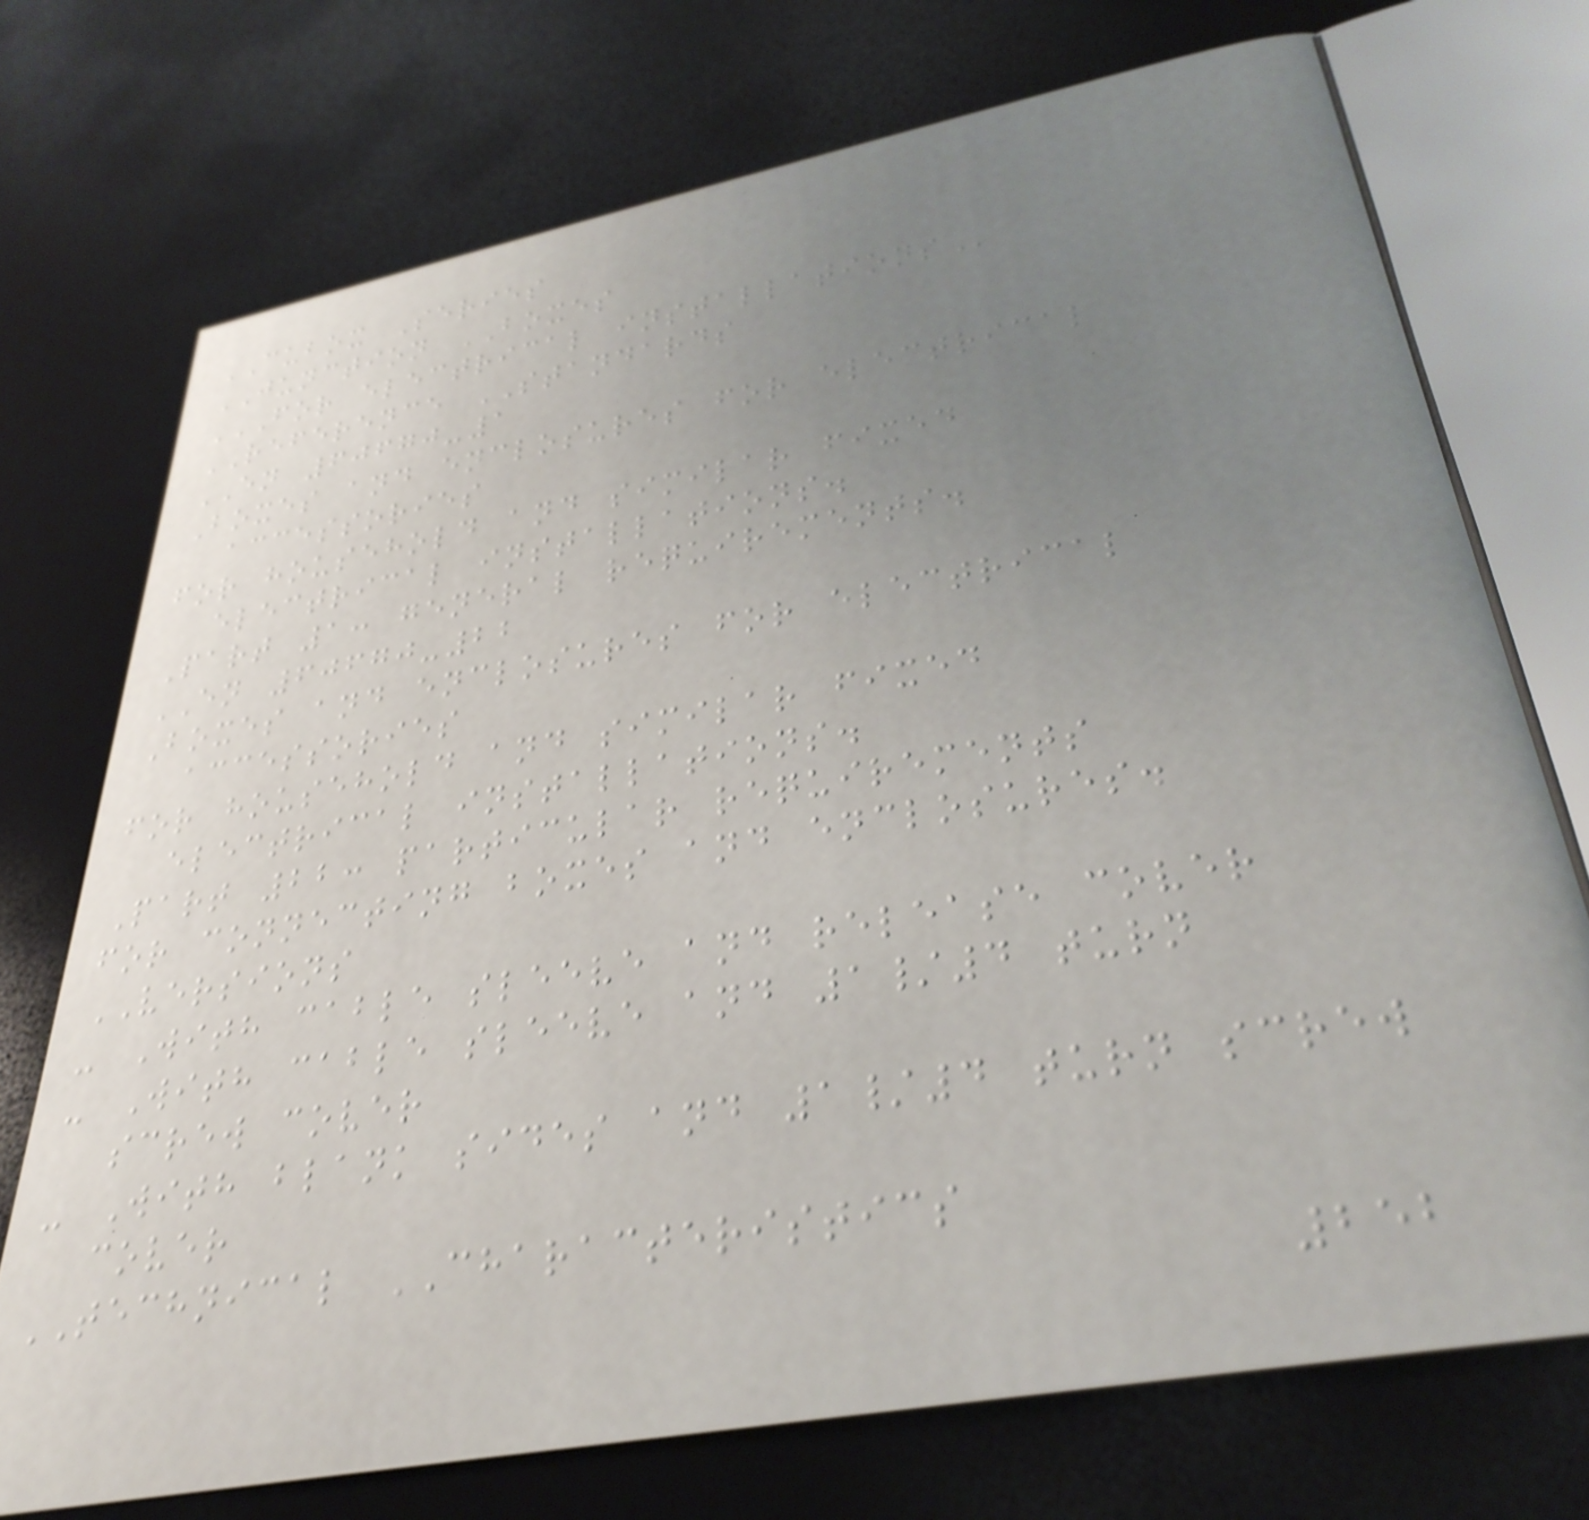CUBOX Series
JUNCTION BOXES
FOR ELECTRICAL INSTALLATIONS
REFERENCE STANDARDS
EN 60670-1
Boxes and enclosures for electrical
accessories
for household and similar fixed
electrical installations.
Part 1: general requirements.
EN 60670-22
Boxes and enclosures for electrical
accessories
for household and similar fixed
electrical installations.
Part 22: particular requirements
for connecting boxes and enclosures.
VERSIONS
- With cable sleeve and release cover
- With cable sleeve and 1/4 turn
screw cover
- With blank sides and 1/4 turn screw
cover
TECHNICAL CHARACTERISTICS
252
